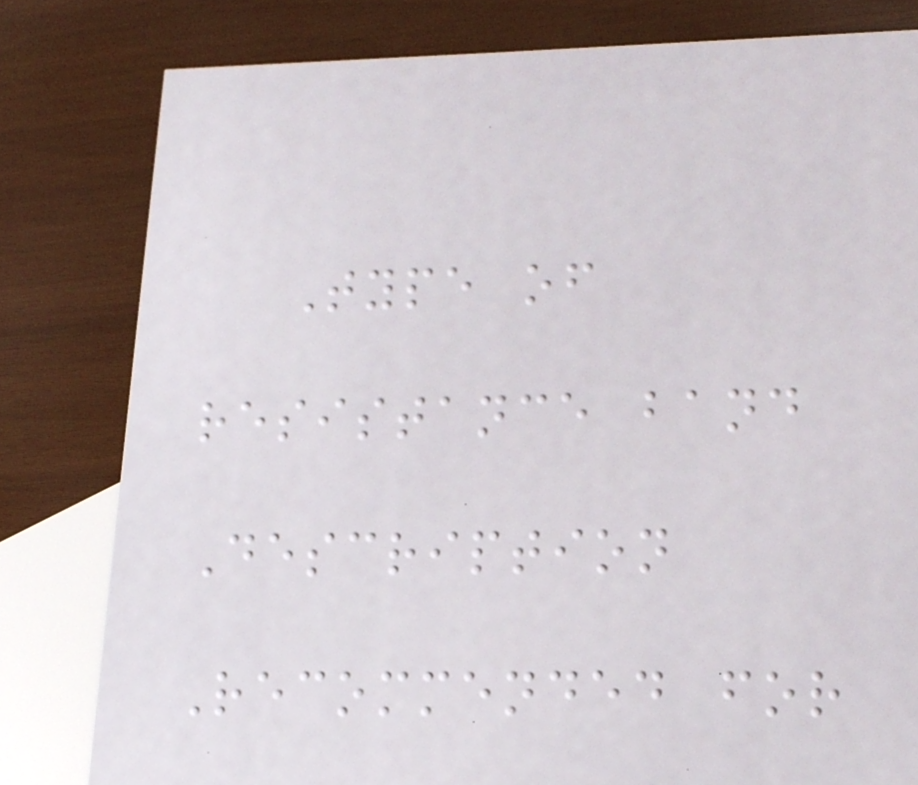Type of
resistance band
Description
Recommended for
